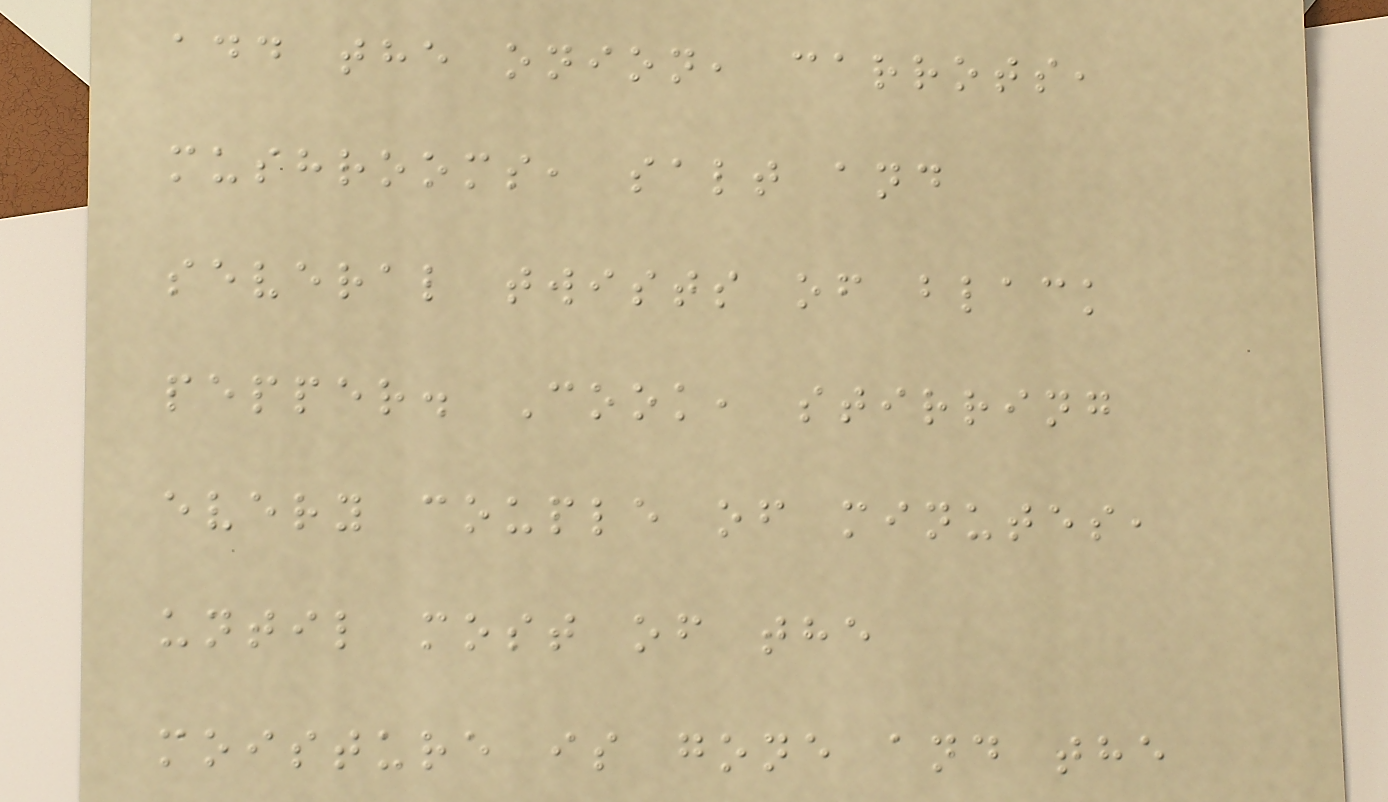add the onion, carrots,
mushrooms, salt and
several twists of black
pepper. Cook, stirring
every couple of minutes,
until most of the
moisture is gone and the
